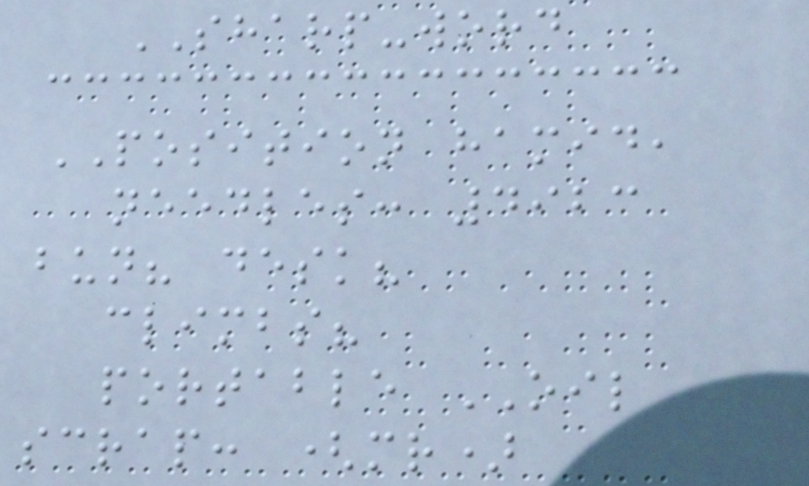SHARP-word
POSITION hamid,
needles: 4923
bun? desk?
climbs?
portable OIL
scrap: (mr)
